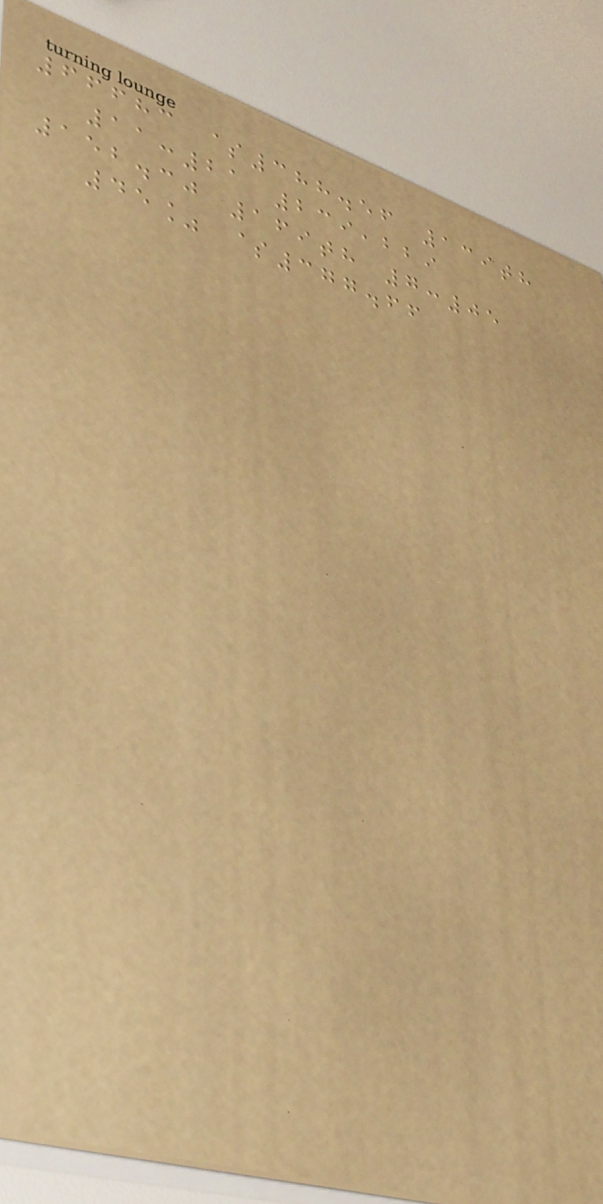66683 $388.56 139th
11:21 239,229
152.30 169th 7:05
45% $377.66
